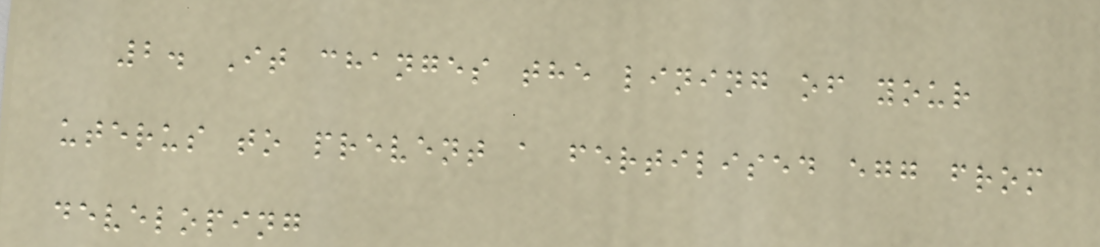2. It changes the lining of your
uterus to prevent a fertilised egg from
developing
